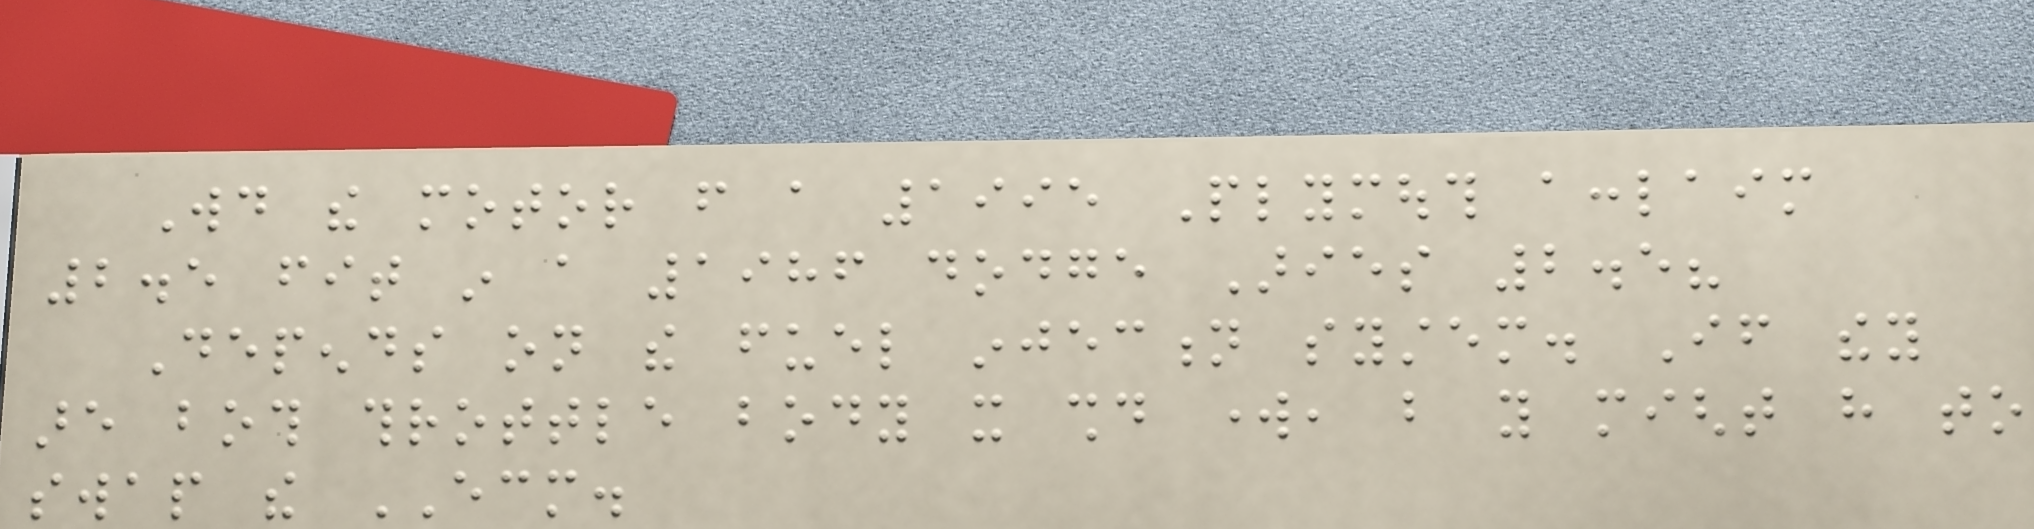Would the motor from a 1995 Plymouth acclaim
2.5 fit in a 1986 dodge Aries 2.5?
Depends on the fuel injection system. If they
are both throttle body it should work, but you might have to
swap the ECM.
